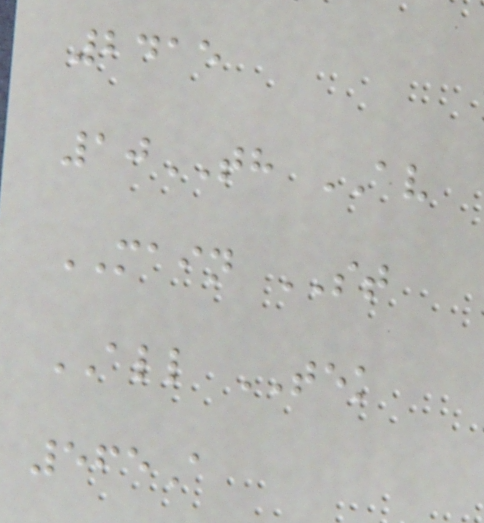2415
10TH AV
MAIN ST
ALL TEK
565A
